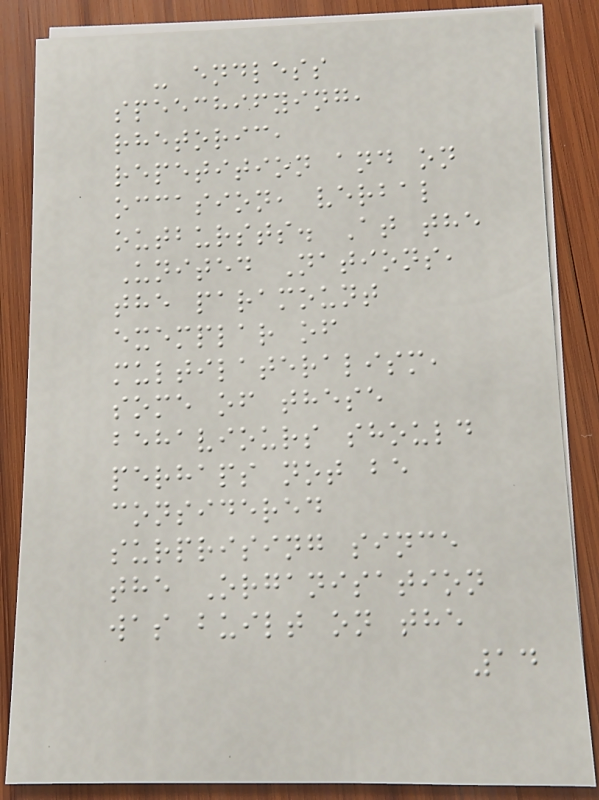- endless
speechifying,
rhetoric,
repetition and on
occasion, verbal
outbursts. At the
United Nations,
the paramount
exemplar of
multilateralism,
some of these
behaviours should
perhaps not be
considered
surprising since
the Organisation
was built on the
14
